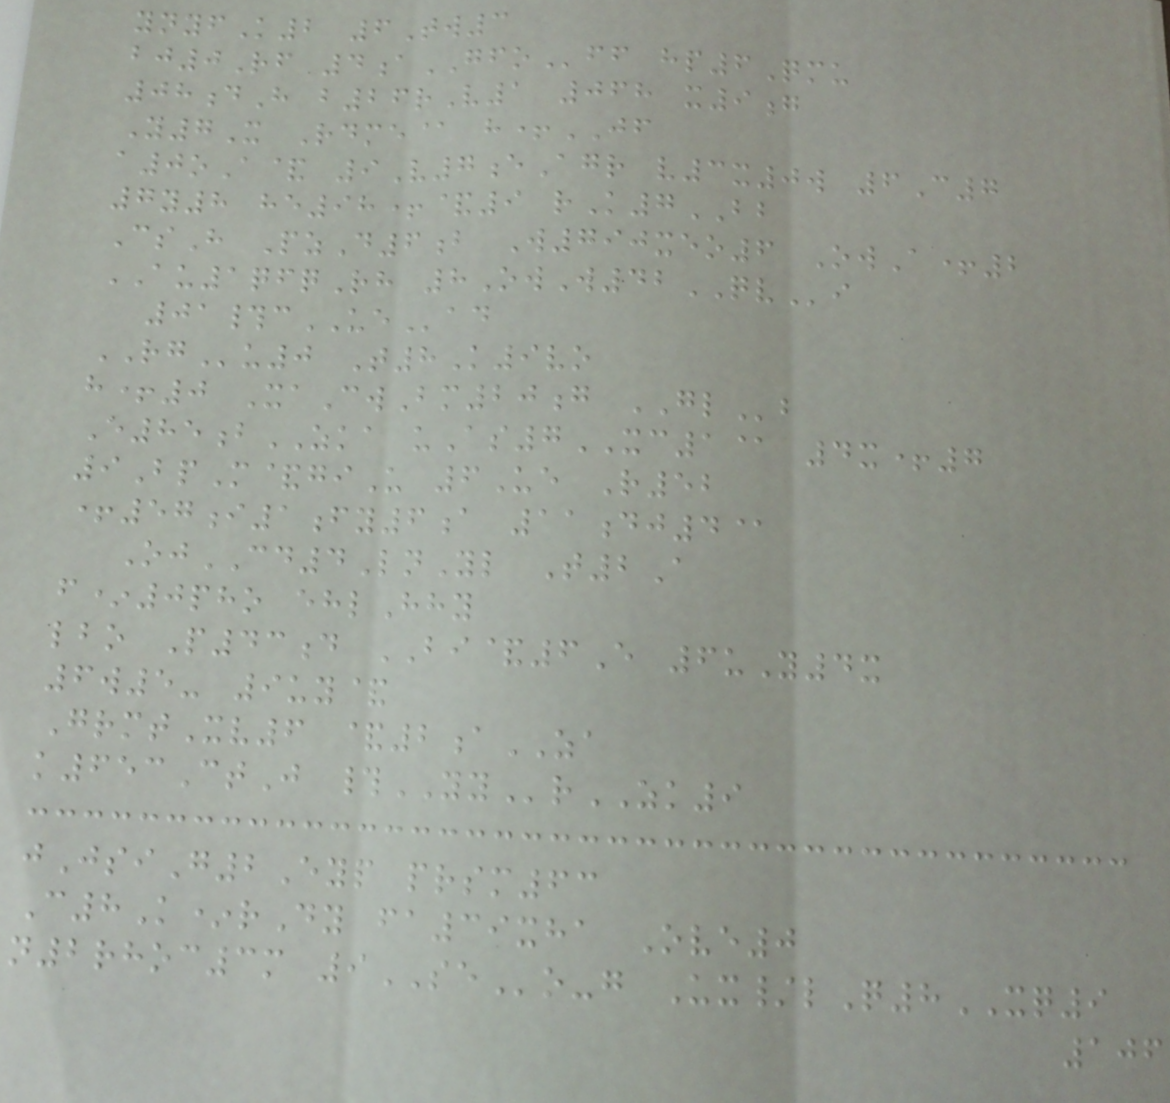ynyfK2 6Tw3
bj0Rf 4aGFOff hp6Qmu
08dH b26rV1 068 x9g
Y7X Rdme@ h+JF
a0oA& 9V7eAgr v3x0w 6C7
7y8 he98+&9 rK7BB
CsH PzD6b W790xeo6 OwA+2
AU1qfqRh 8OwW42QVi
01#cUEad
RGu0 T8K9vo
h+0 XaCwBm20g GLb
E85bZKA uAs7XC1@ 4x+7
9BpM&giU 6Ue R52
+57i1fy6a 11dj4@
OjCD4LnYl T2A
f*0pho ehlHhy
lbo P43d BI&6E 6uY4x
6w5- 9uy&
GrmtXv6 &2aZA
k653CtJ #YYrZK9
jJsiG2Eyp prsm63
C8K*rDy fa39xha Ove0
n2rhoc3m 9SEo-g Ux/lQ8XQ9
106
